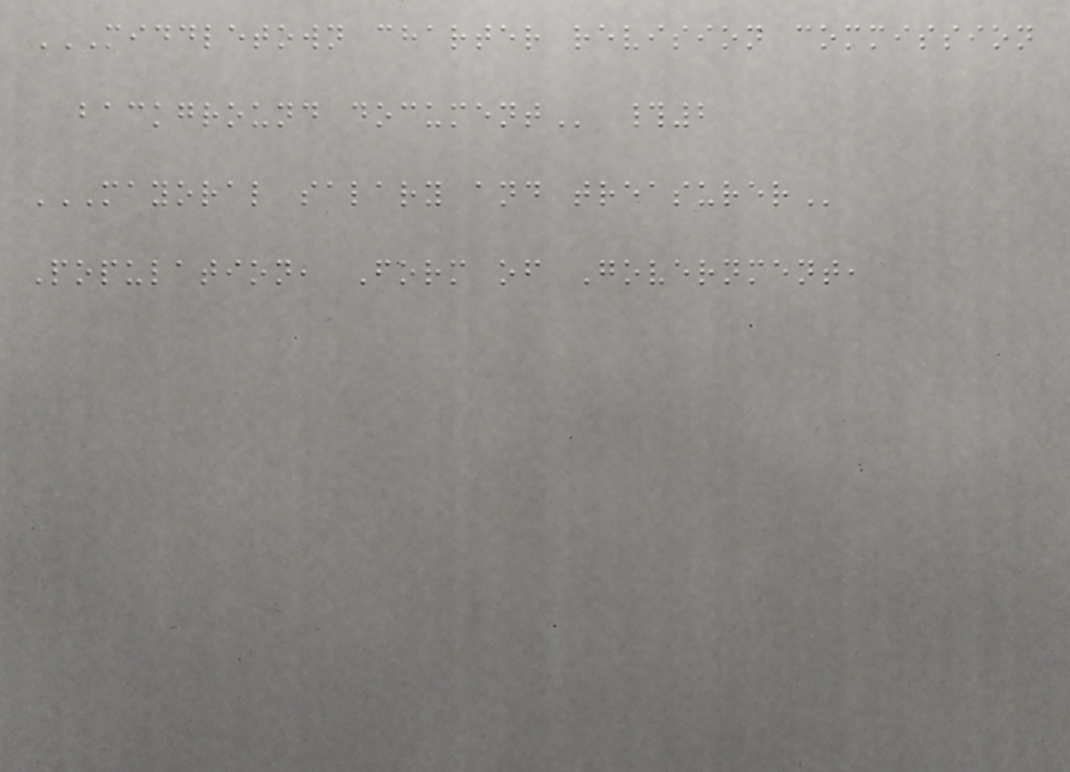MIDDLETOWN CHARTER REVISION COMMISSION
BACKGROUND DOCUMENT #2
MAYORAL SALARY AND TREASURER
Population, Form of Government,
